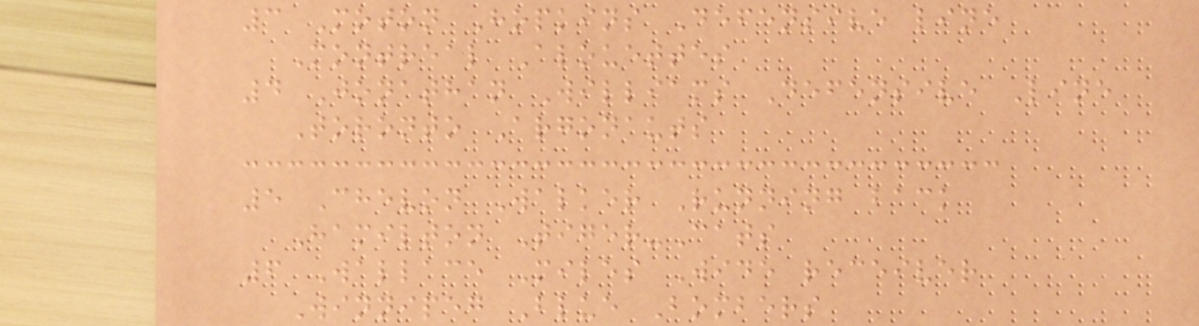3 Moton Hopkins Defensive line
Montreal Alouettes
4 Jonathan Williams Defensive Line
Toronto Argonauts
5 Chevon Walker Running back
Hamilton Tiger-Cats
6 Wallace Miles Wide receiver
Winnipeg Blue Bombers
